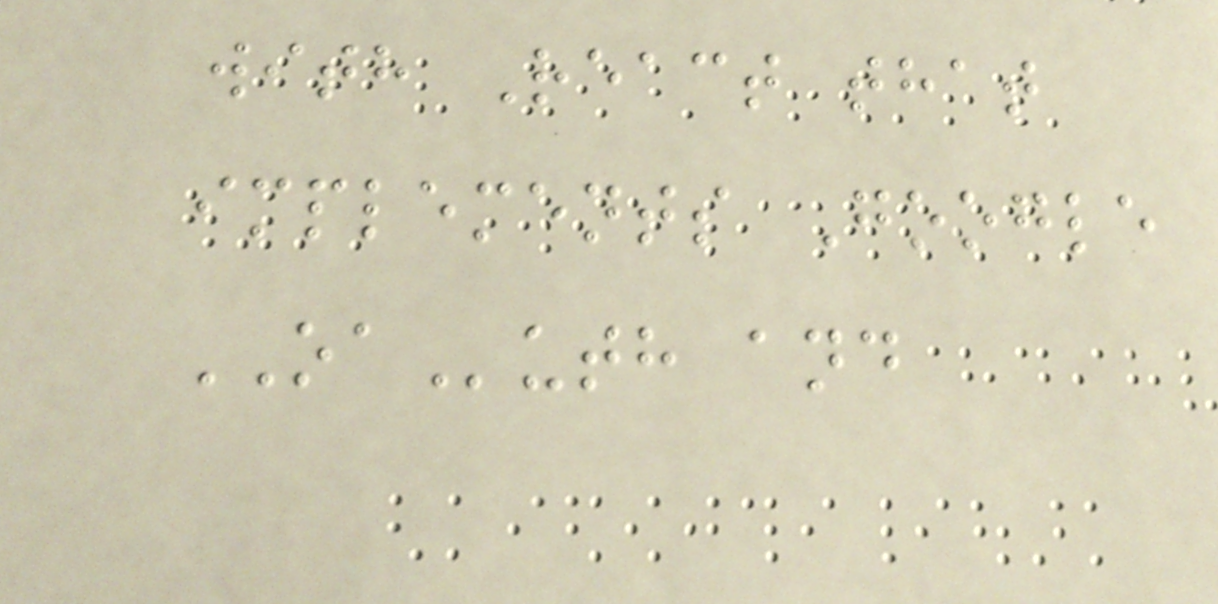with React that
implements Google
OAuth and
